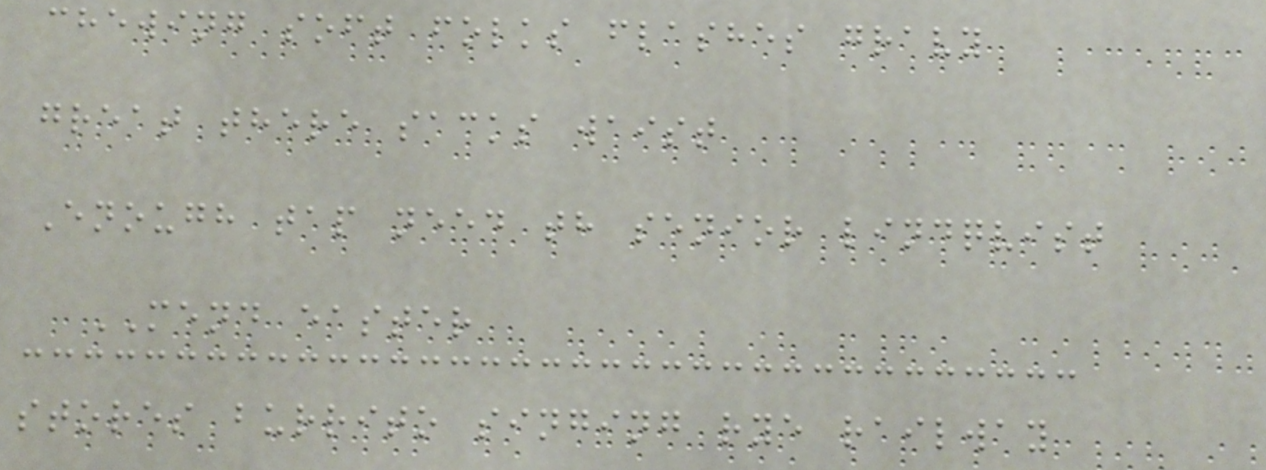chewing soft folks flashes gravy
great there sacks waist
Enough tap need th senior lindqvist
MEND easter
stores burrito singing rye railway
